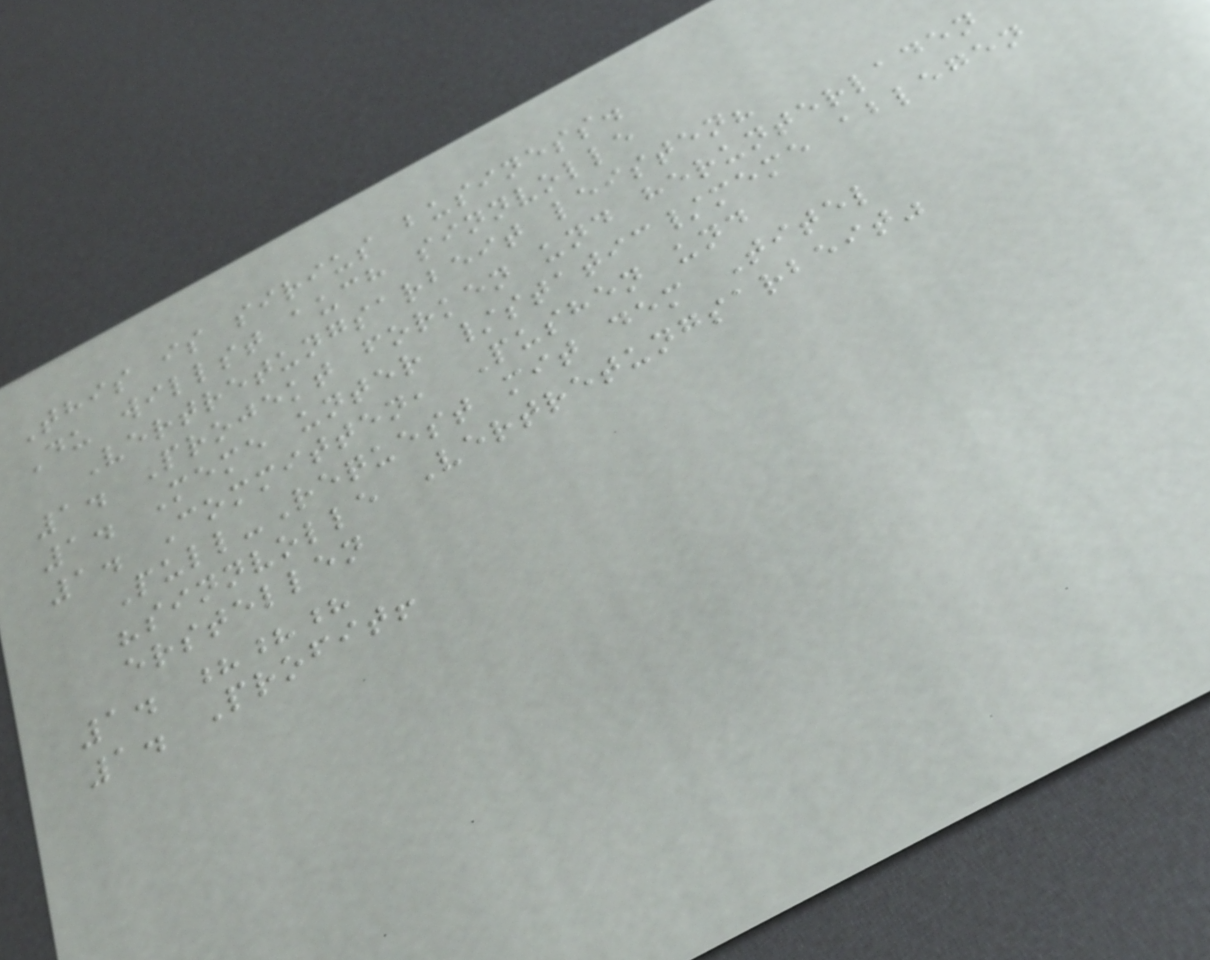This is sirius business.
Du willst auch sinnvolle
Vertretungsarbeit leisten?
1. Projekt forken und herunterladen
1. Meme unter /static/meme ablegen
1. Committen, Pushen und
Pull-Request mit dem Titel
"sinnvolle Vertretungsarbeit"
erstellen
1. ???
1. Profit!
